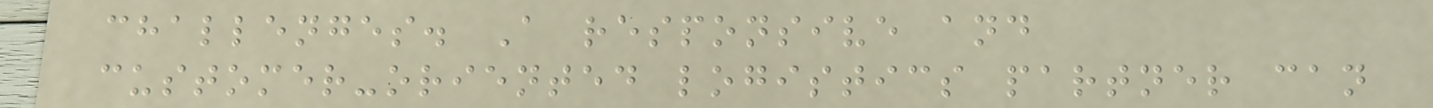challenges. A responsive and
customer-oriented logistics partner can
